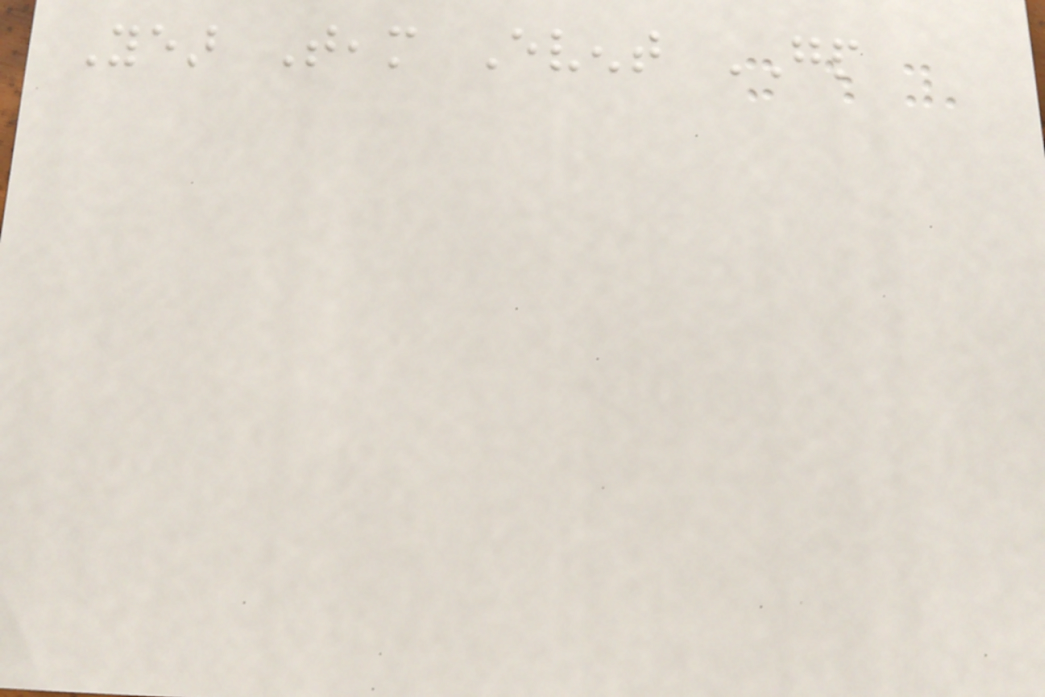Year Team Event GP
